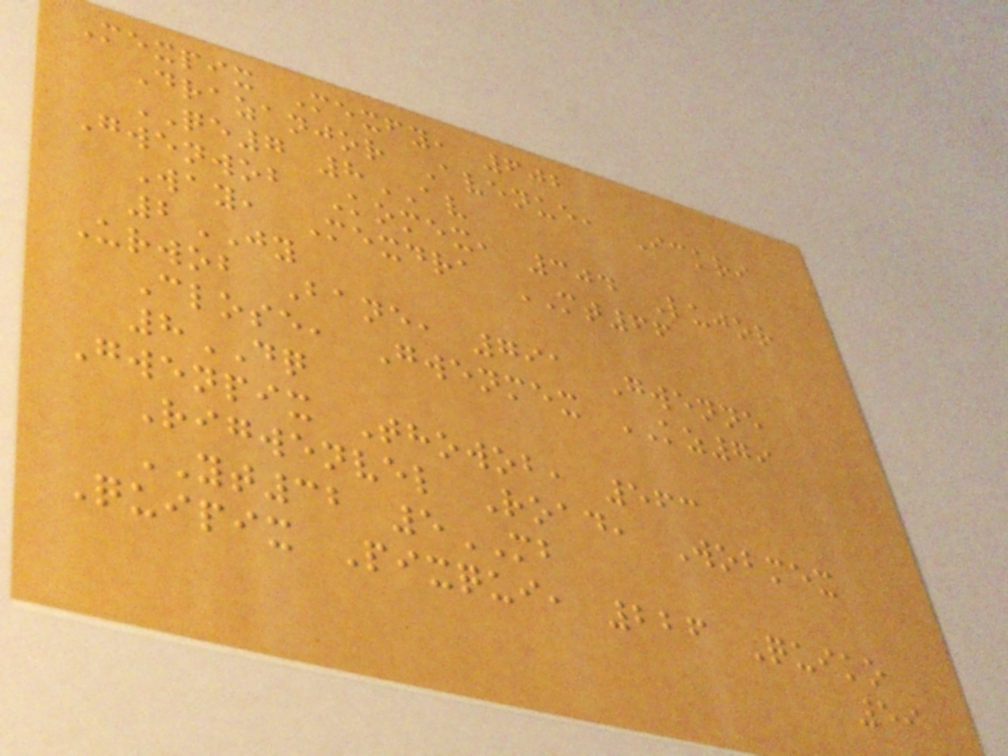Mexpix Mexfy, 602
Drazanjor Avenue, Ickri
QE7 8AV
Gwenwob Komex, 304 Lujor
Way, Mexdra MT66
2JY
Urwob Bane, 791 Gwenne
Close, Gwenmex KZ79
8DQ
Gwenpix Thowob, 563
Rigwenvel Road, Wobmex
YT32 5MB
Quipix Pixqui, 226 Quiko
59
